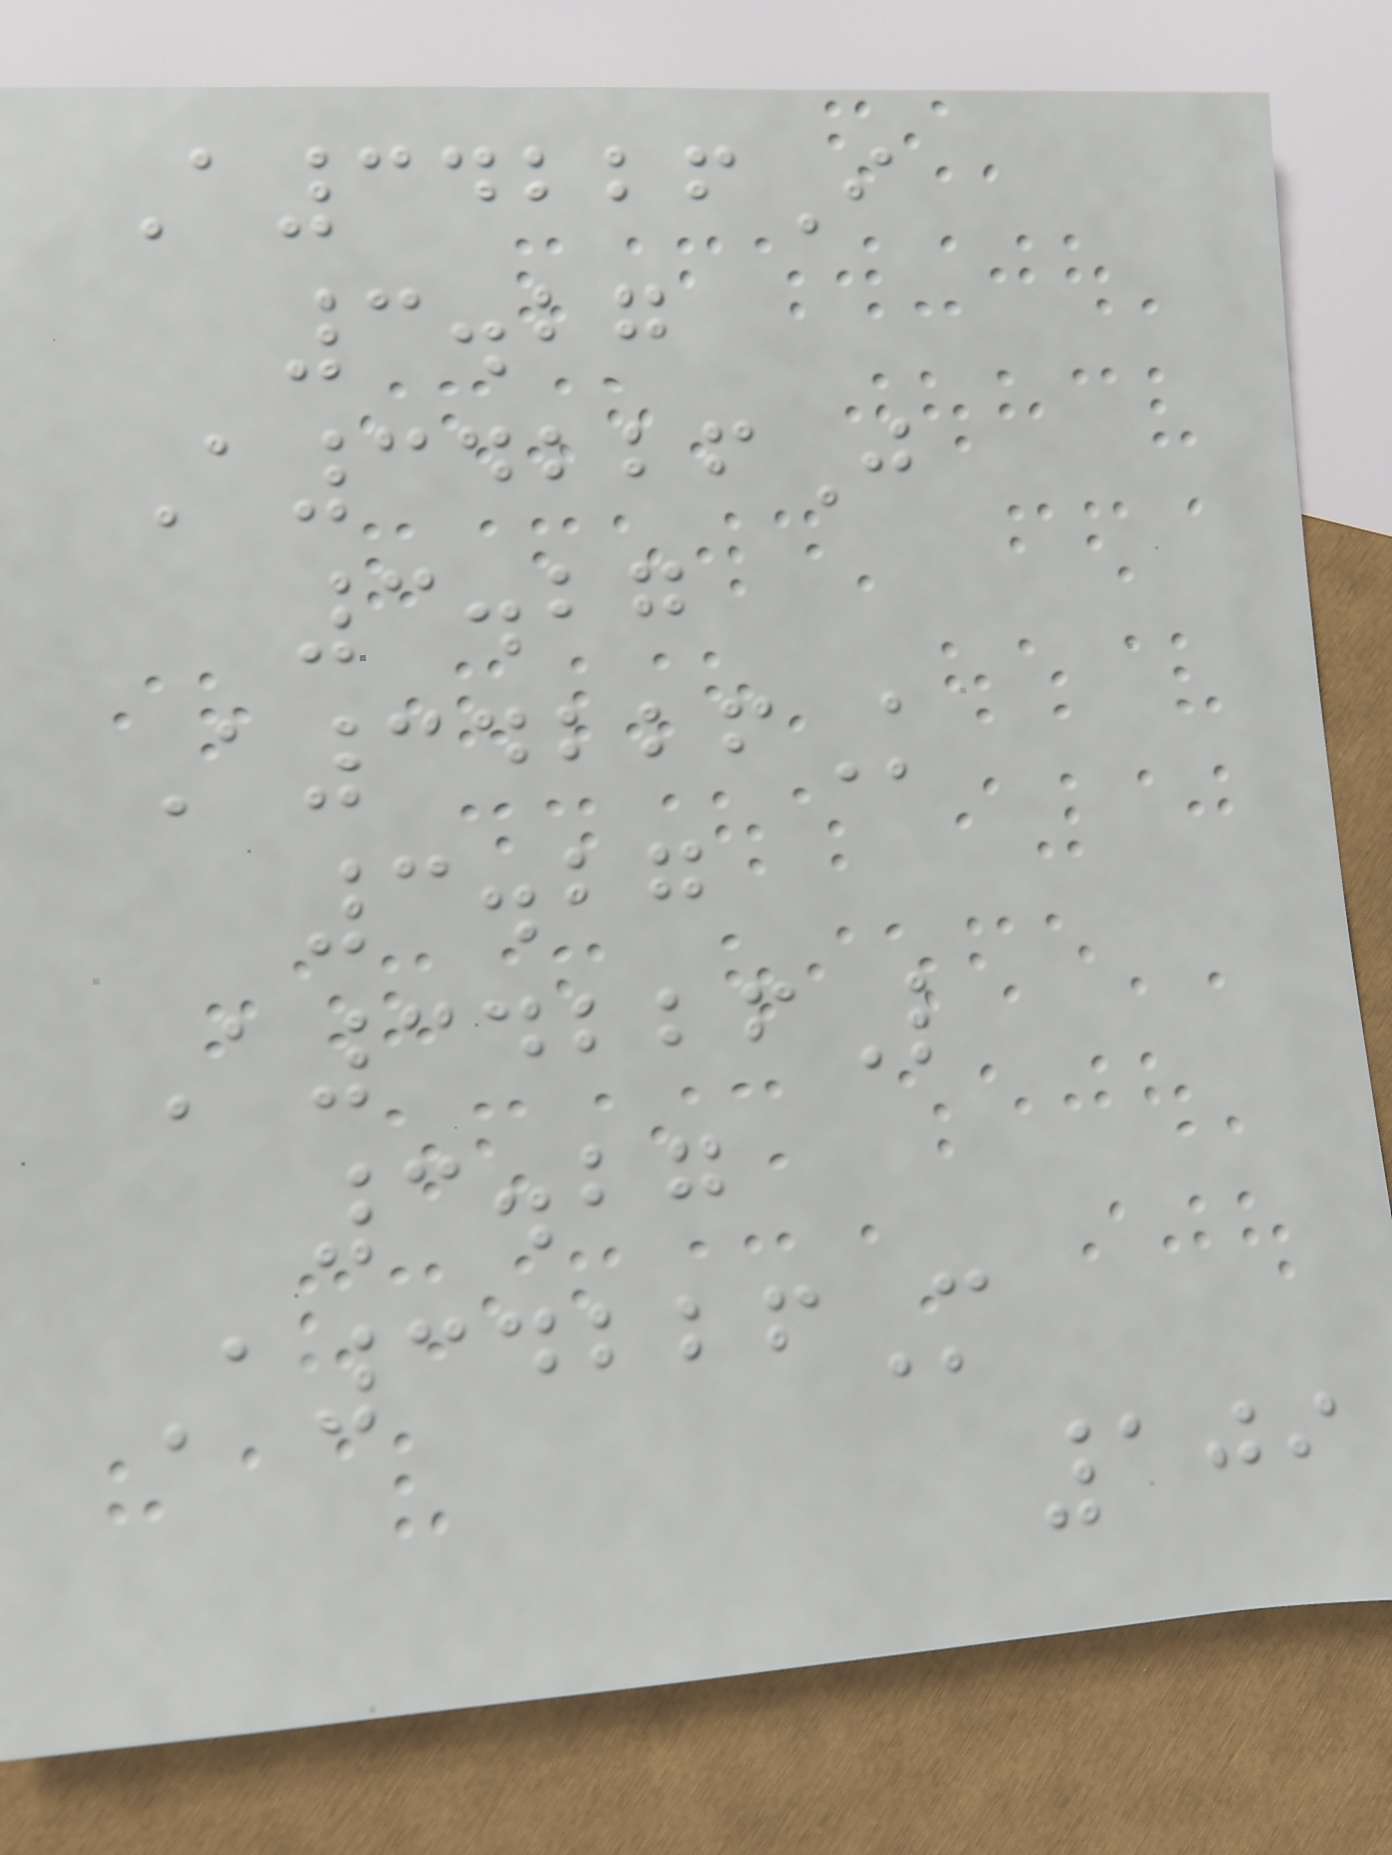A34226I
3.27
A34226J
3.27
A34226K
3.27
A34226L
3.27
A34226M
109
